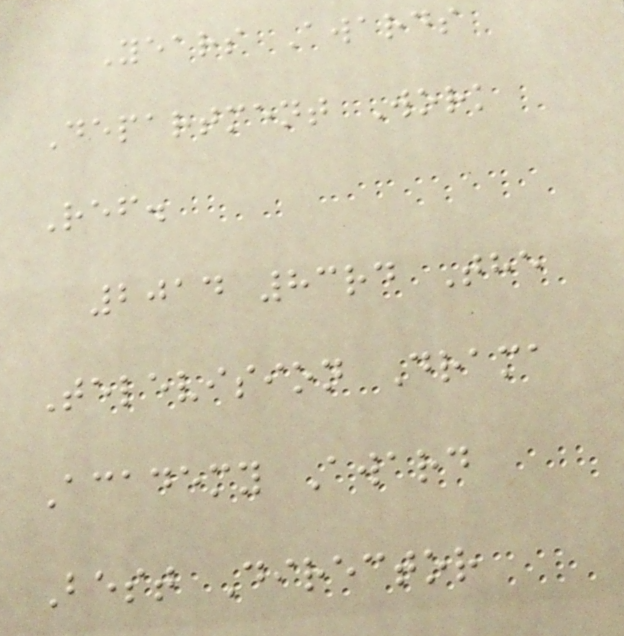Years Awards
Department Work
Ref.
2014 83rd The
Television Drama
Academy Award
Best Director
